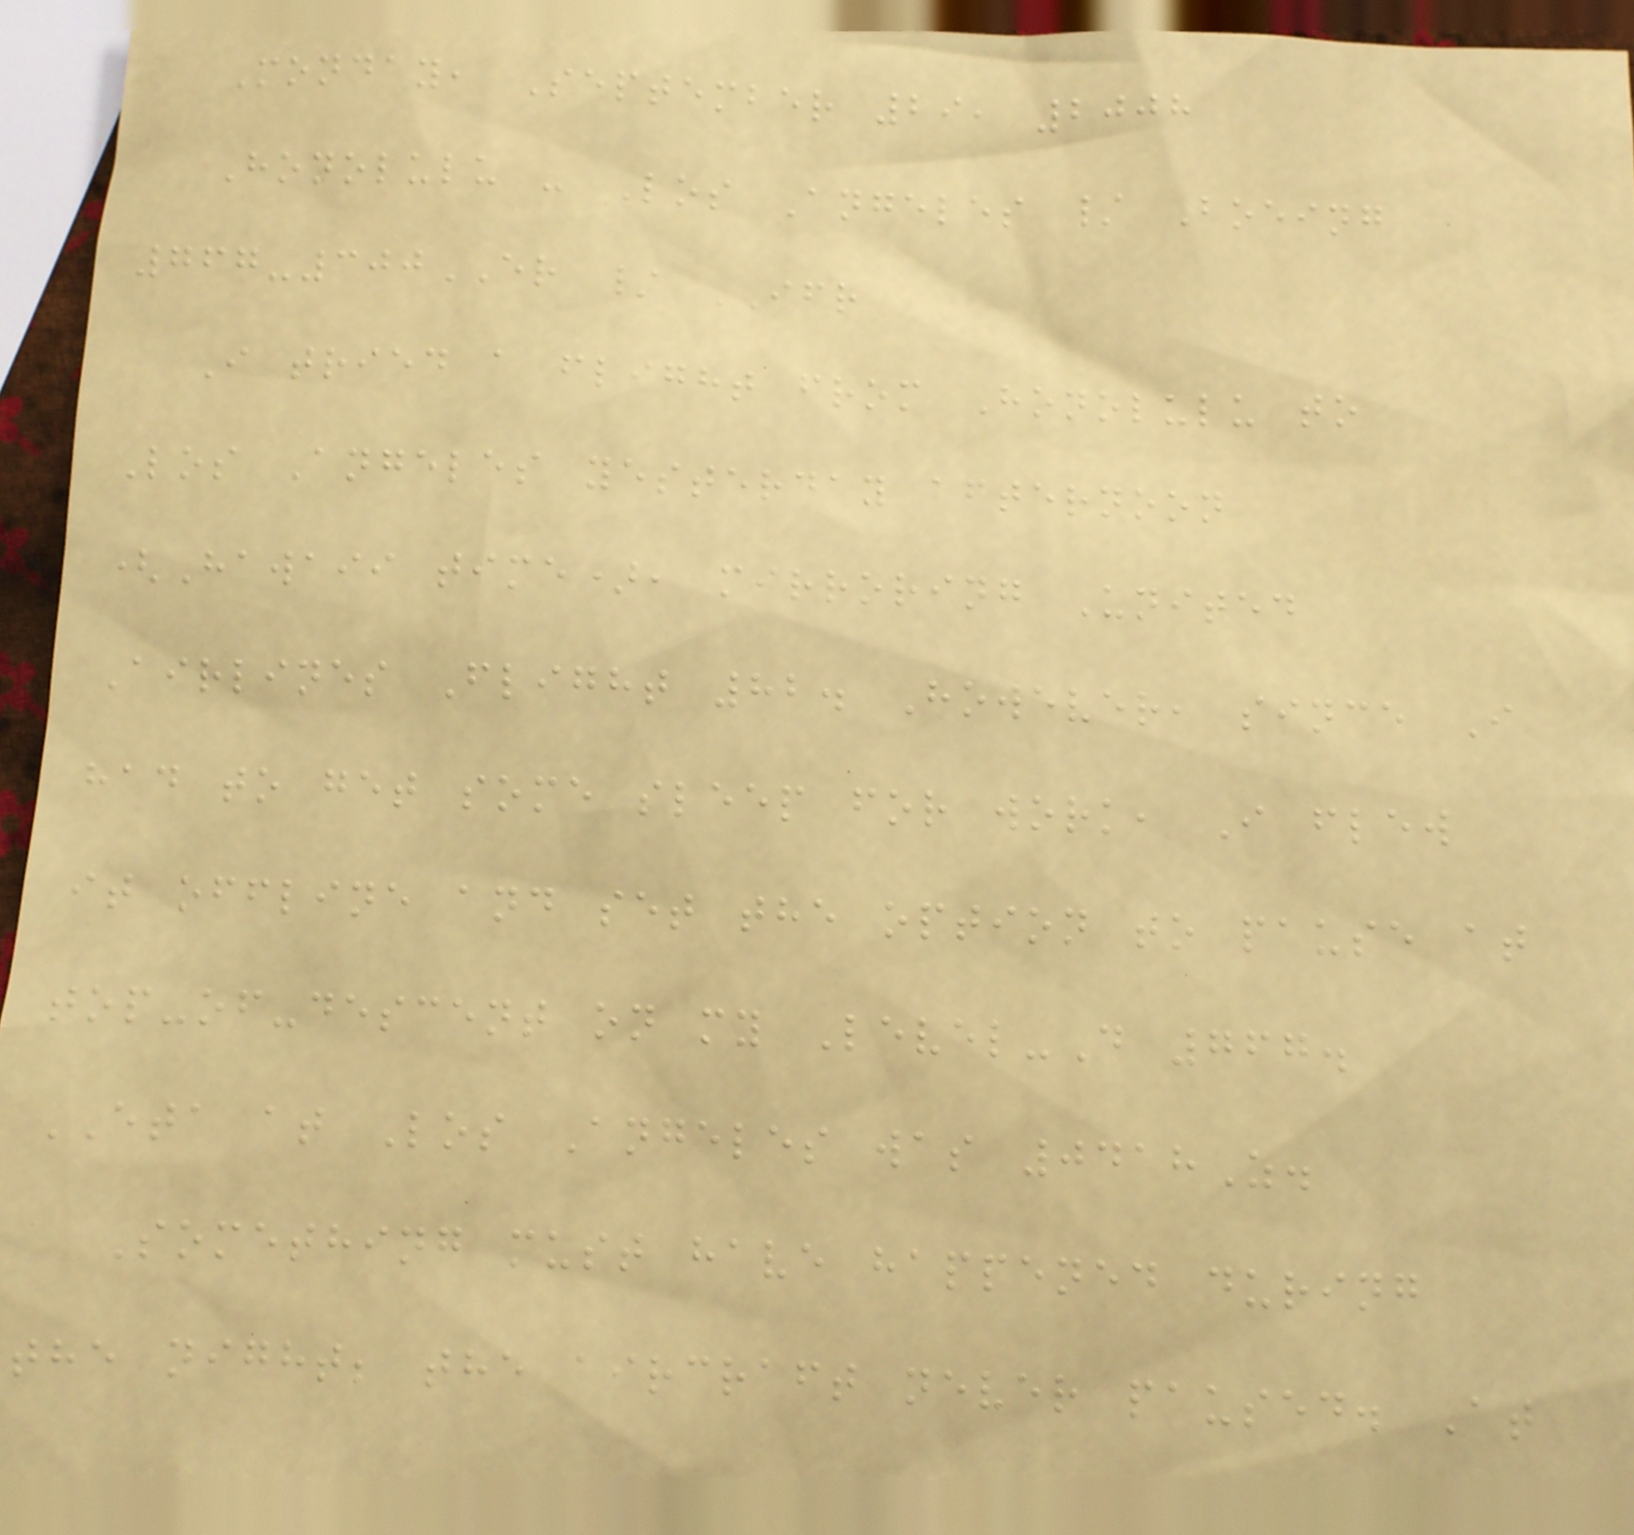Monday, September 29, 2008
Honolulu - Los Angeles / Boeing
767-300ER / IFR
I tried a flight from Honolulu to
Los Angeles yesterday afternoon
(Hawaii time), mirroring United
Airlines Flight 82. However, since I
had to get some sleep for work, I flew
it offline and set the option to pause at
top-of-descent on my Level-D 767.
ETA at Los Angeles was 0418Z.
Something must have happened during
the night; the aircraft never paused. At
